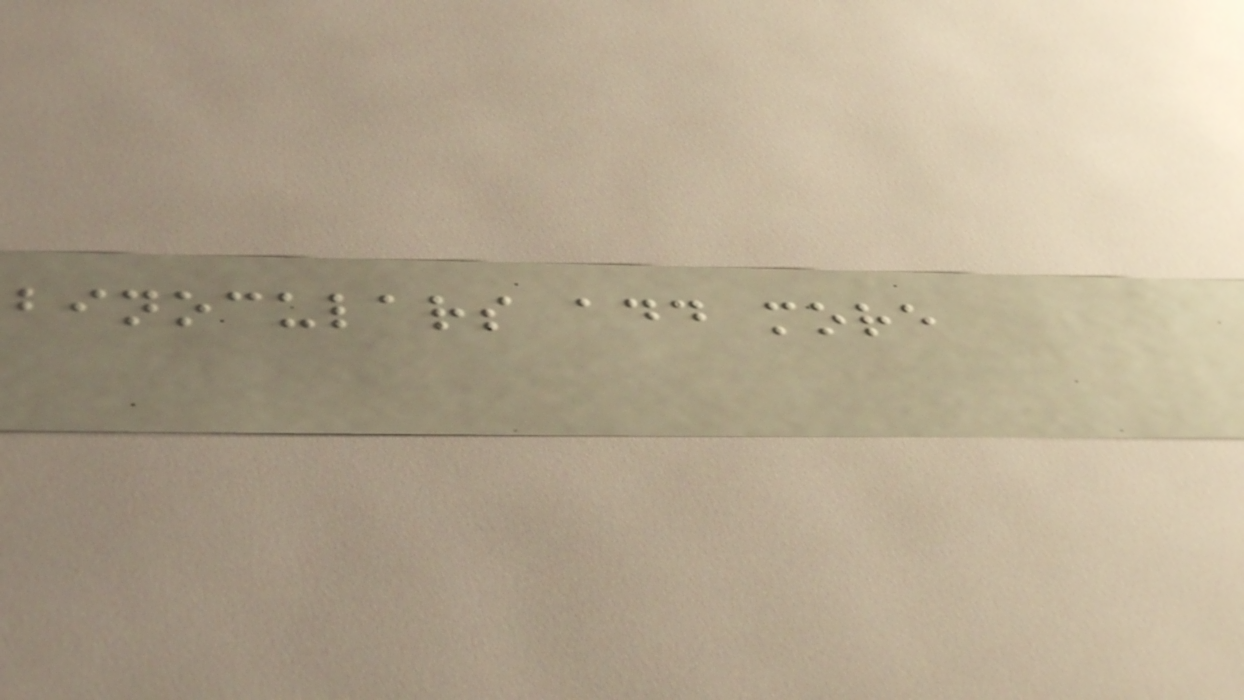binoculars add more
